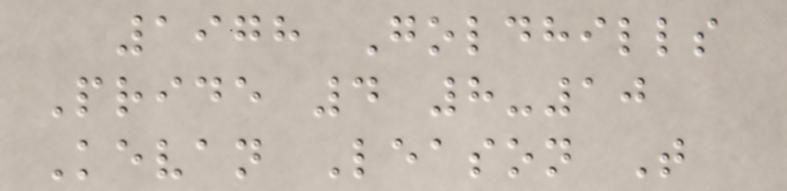1978 Goldhills
Pride 4 8-10
Kevan Leason T
